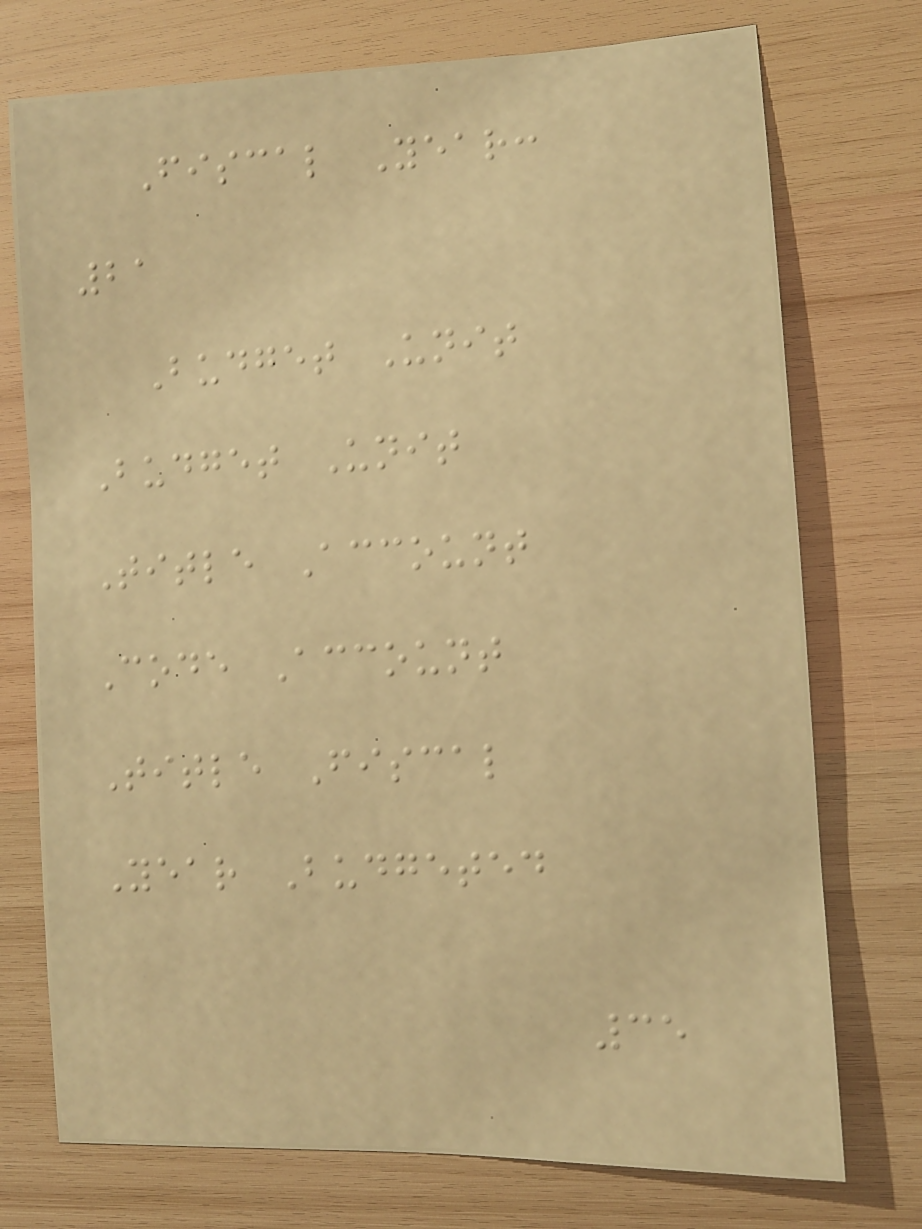Fiscal Year:
21
Budget Unit
Budget Unit
Title Account
Code Account
Title Fiscal
Year Budgeted
35
